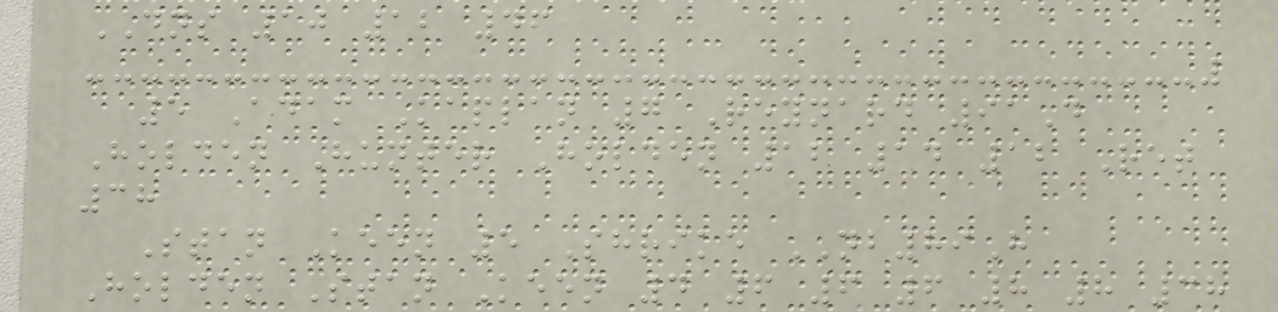DNS 10 12 46
5 Adam Kaplan 7 Reynard 91D
Holden Hunter Holden 12 14 12 Ret
38
Stan Keen 5 Shrike NB89H
Holden Stan Keen 4 6 6 6 8 8 38
